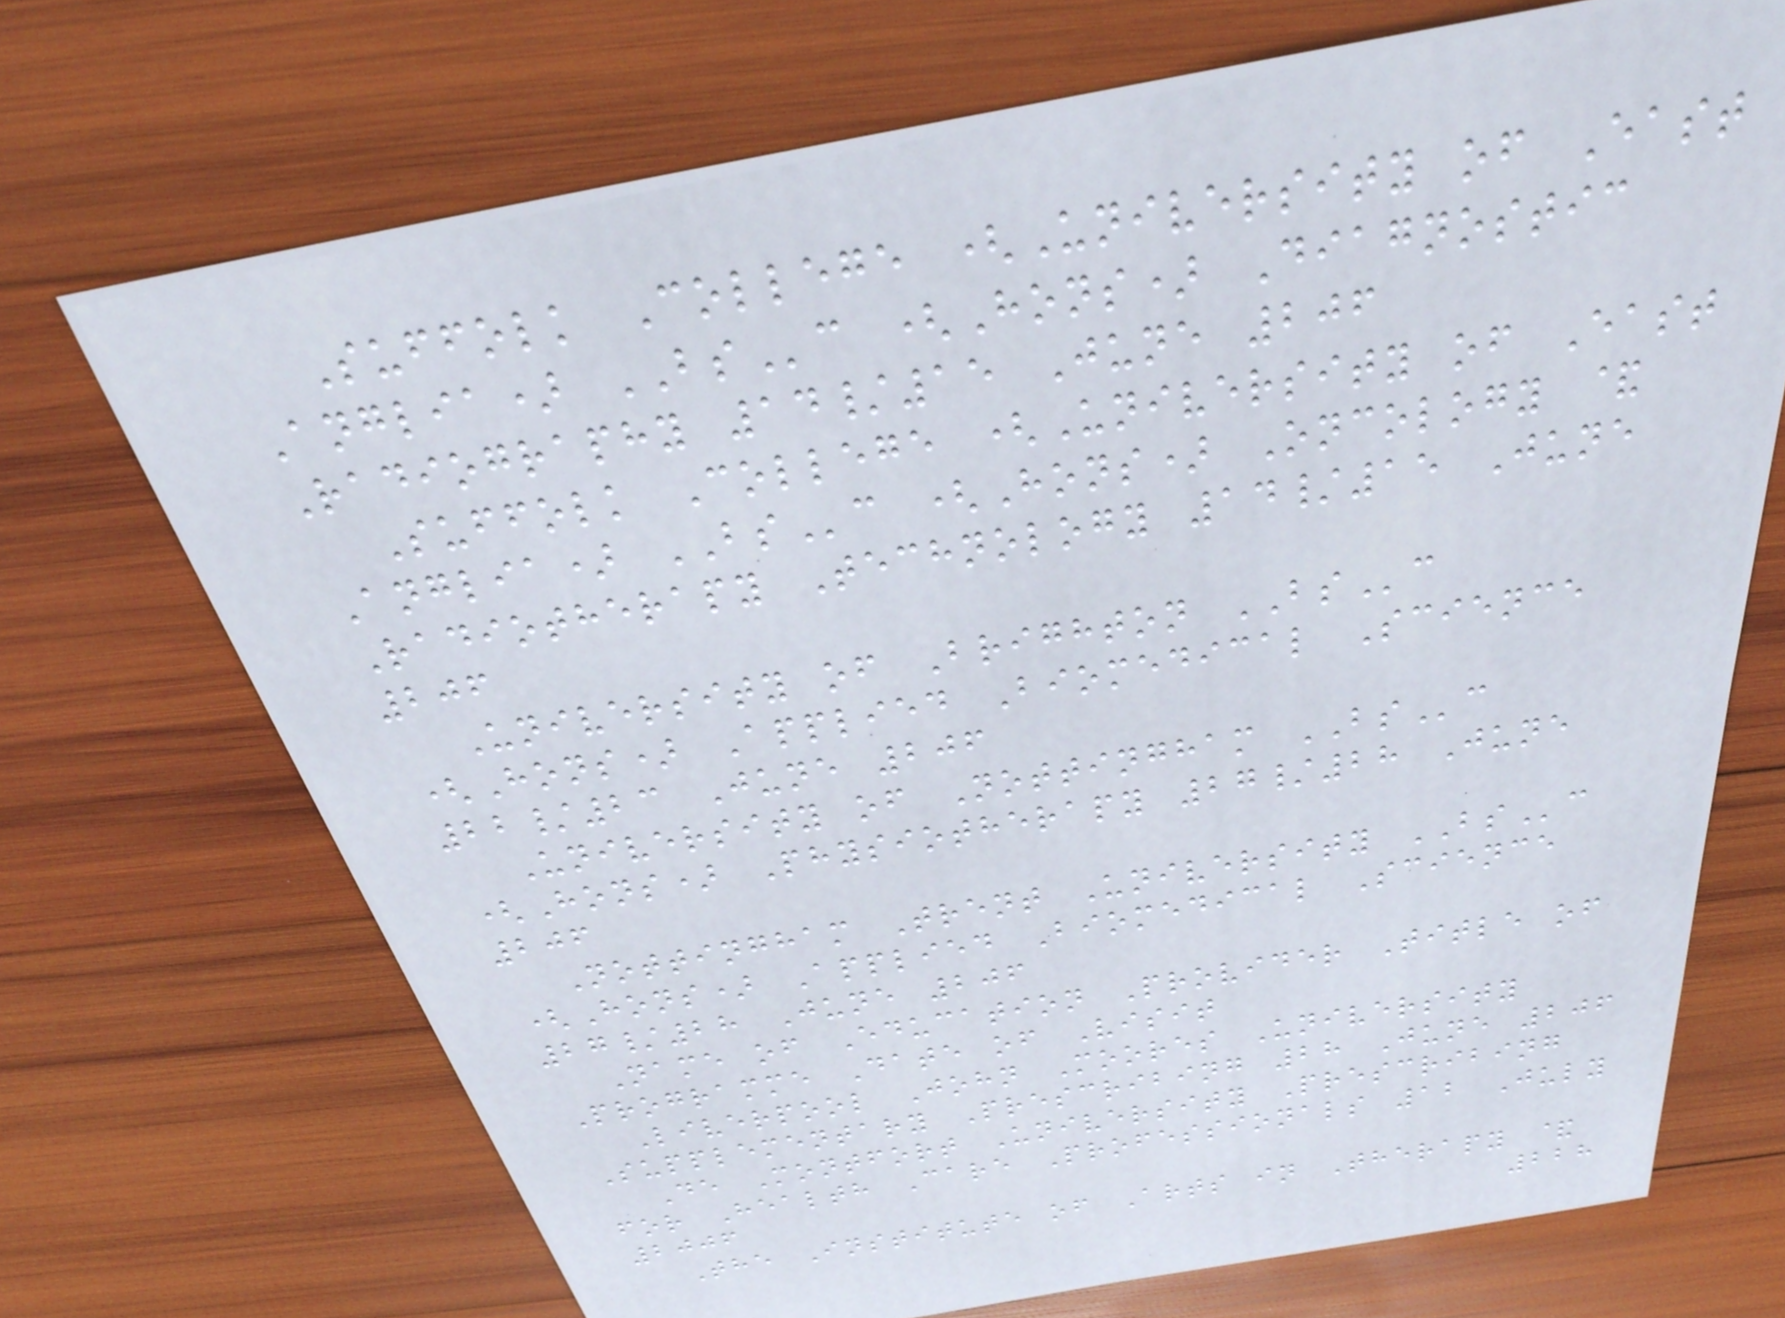Suffolk College (University of East
Anglia) BSc (Hons) Diagnostic
Radiography 14/15 June 206
Suffolk College (University of East
Anglia) BSc (Hons) Oncology &
Radiotherapy Technology 14/15 June
206
University of Brighton BSc
(Hons) Applied Biomedical Science
22/23 June 206
University of Nottingham BSc
(Hons) Physiotherapy 27/28 June
206
Nottingham Trent University BSc
(Hons) Applied Biomedical Science
27/28 June 206
Name of Education Provider Title of
Programme Date of Visit
Liverpool John Moores University
Supplementary Prescribing 28 June 206
De Montfort University Prescribing
for Health Care Professionals 12 July
2006
The Institute of Arts in Therapy &
228
